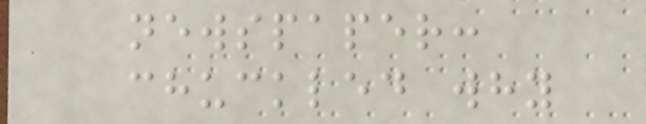newspaper:
chuckled why
